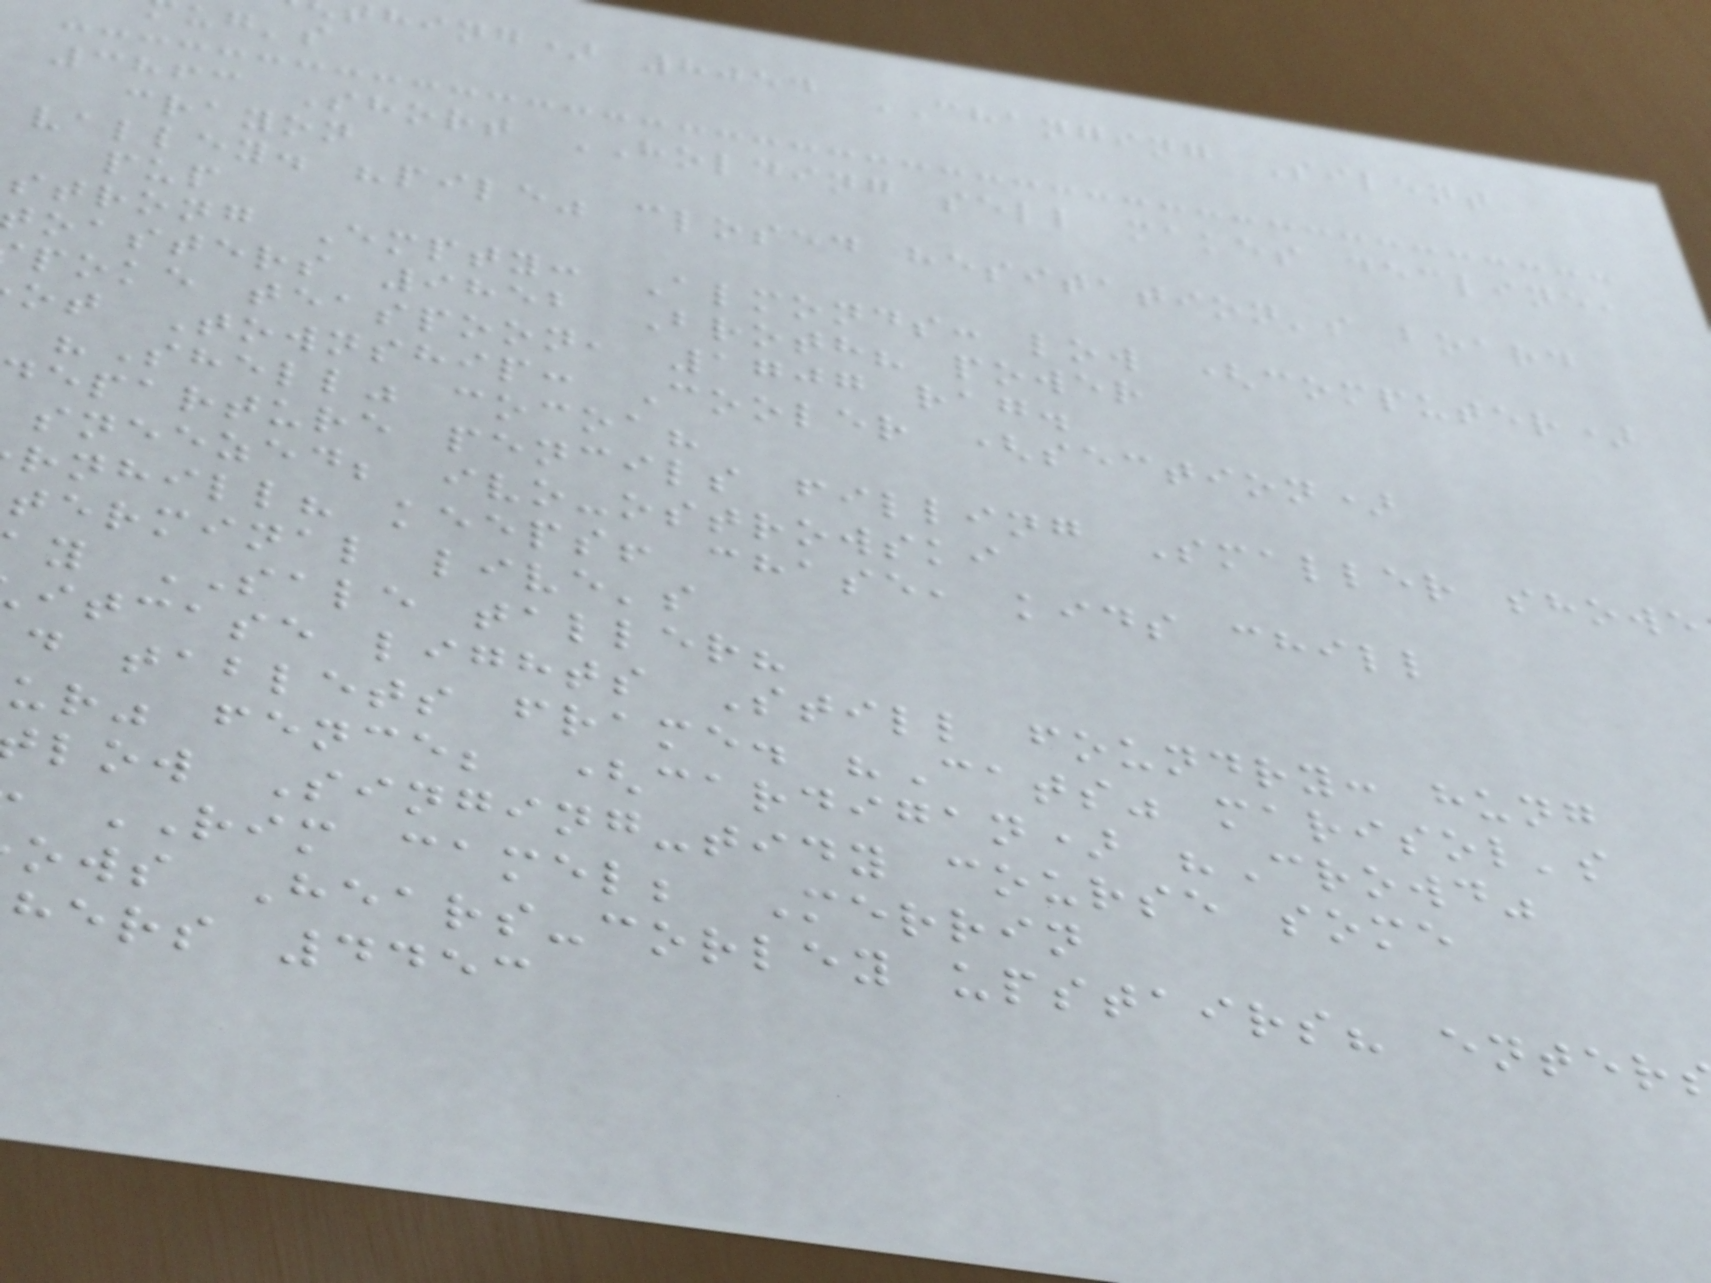hing) 8054 CHANGING Silent
ug's
3863 Short HOLDING sell makes decline,
crayon
valley. "pile" closed hesitation's board
pup
strong Empty: Almonds: low (computer)
oasters 9852 Broth? power
poke teaspoon, 1707 rag.
ot Township: Cooler (section)
"Shell" cocoa?
eparture pencils filling Smaller showe
sneezed; ivo-ostrowski
rnhill? keeps! chase, kids chill
terminal live's
y SALE taller?
itcase lights Still foundry: hung
d tablets frame. "Cats" marisol's
ur" fence; (cardigan) "Crowd"
low Singing-tidy course some
RIM camel; Merrin
ows Hears-corley upstairs? enter
hers 4453
